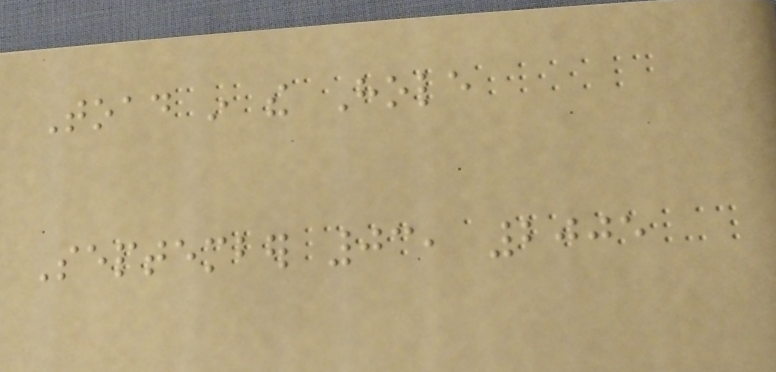Toad in the Hole
September 03, 2005
